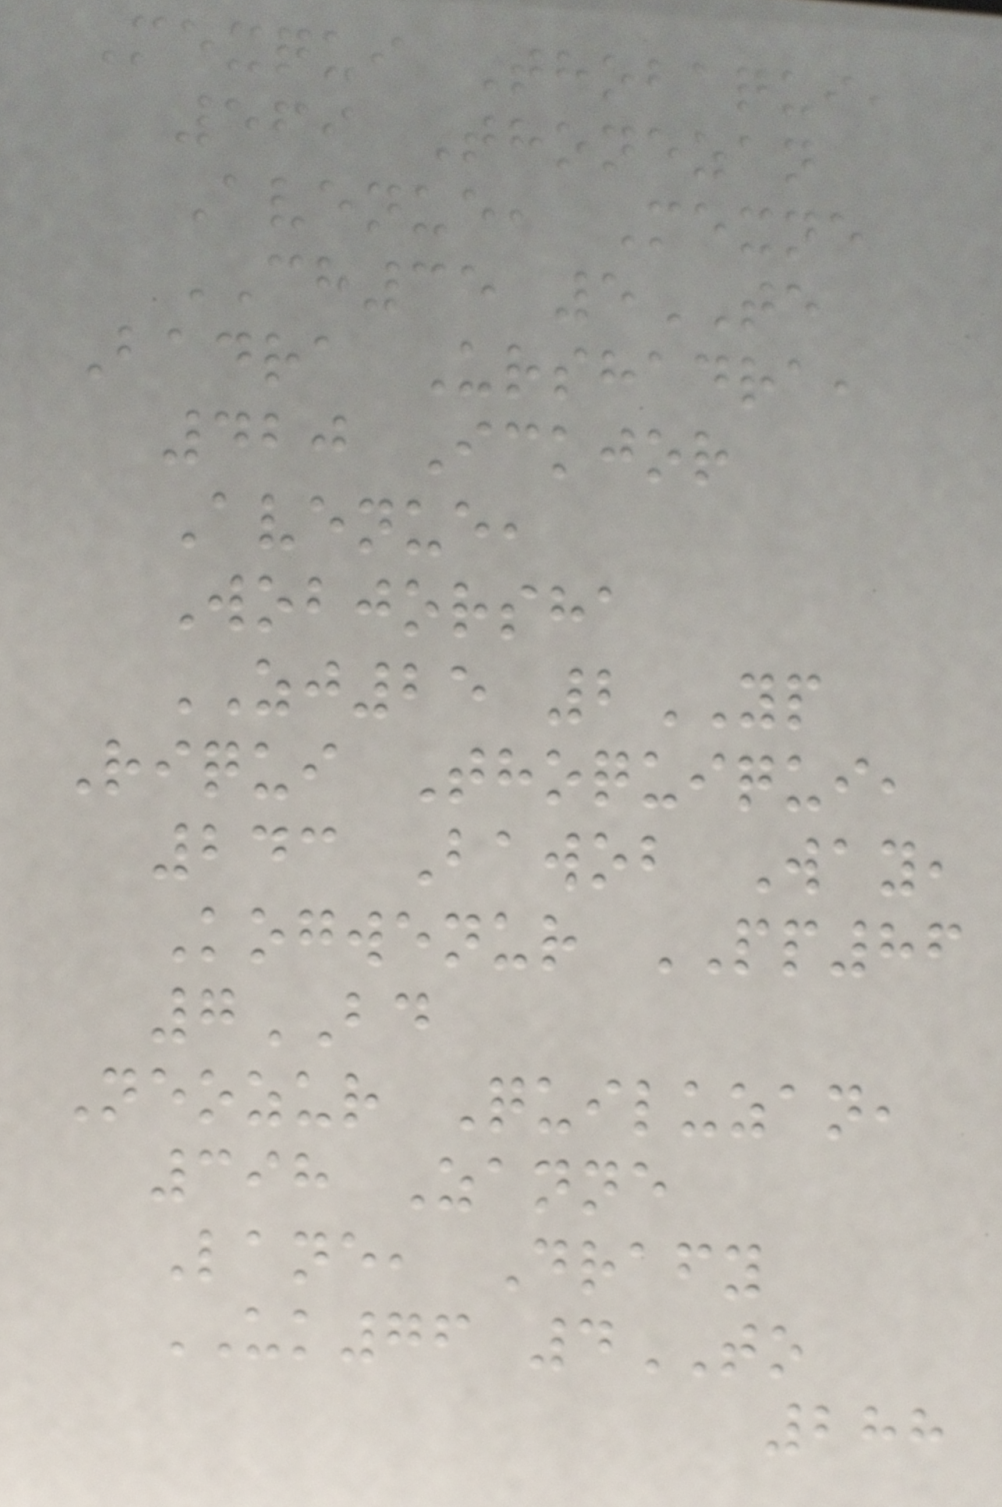Mexqui Thobaqui,
569 Thonezan
Avenue, Mexne
CH35 5TE
Badra Urshadra,
420 Ickjor
Avenue,
Wobjorsha
ZJ25 2YP
Riqui Thoquiqui,
243 Bawob Way,
Kogwenur PP86
7BD
Neozur Quiluzan,
398 Zanne
Lane, Drafy
UK76 4TO
288
